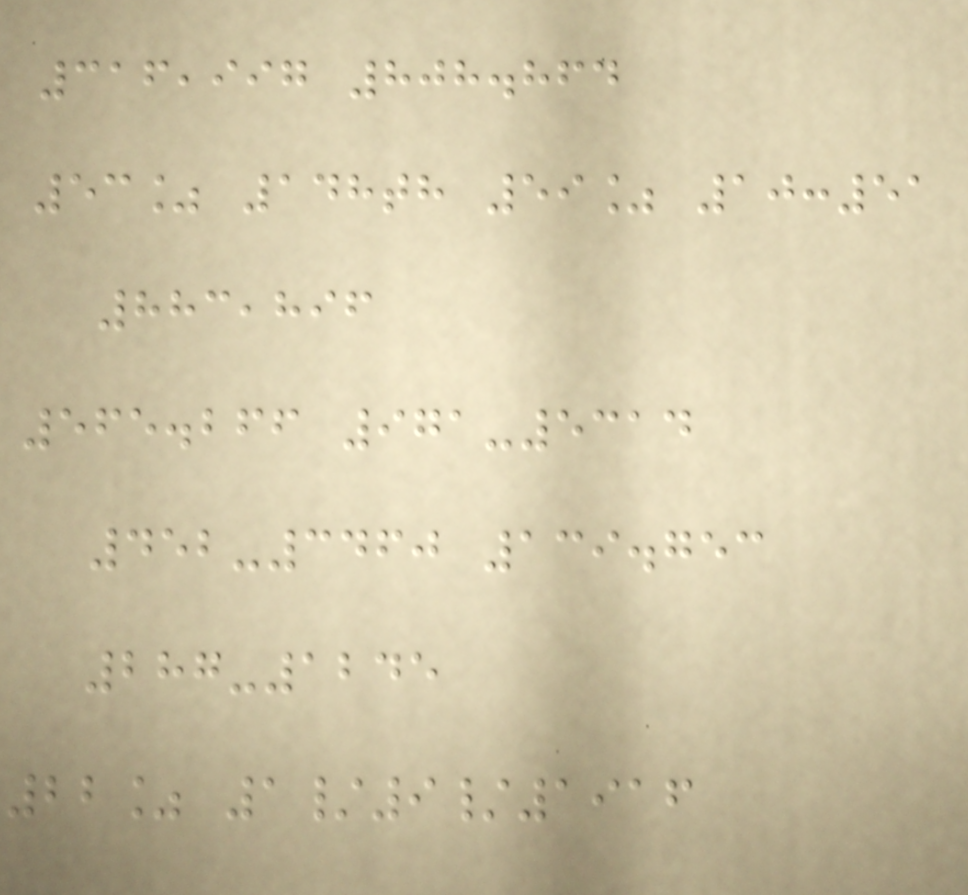316,997 808.864
53% 148th 59% 10:51
883,896
565.266 971-5314
452-3460 139.753
287-1245
22% 1/9/1916
